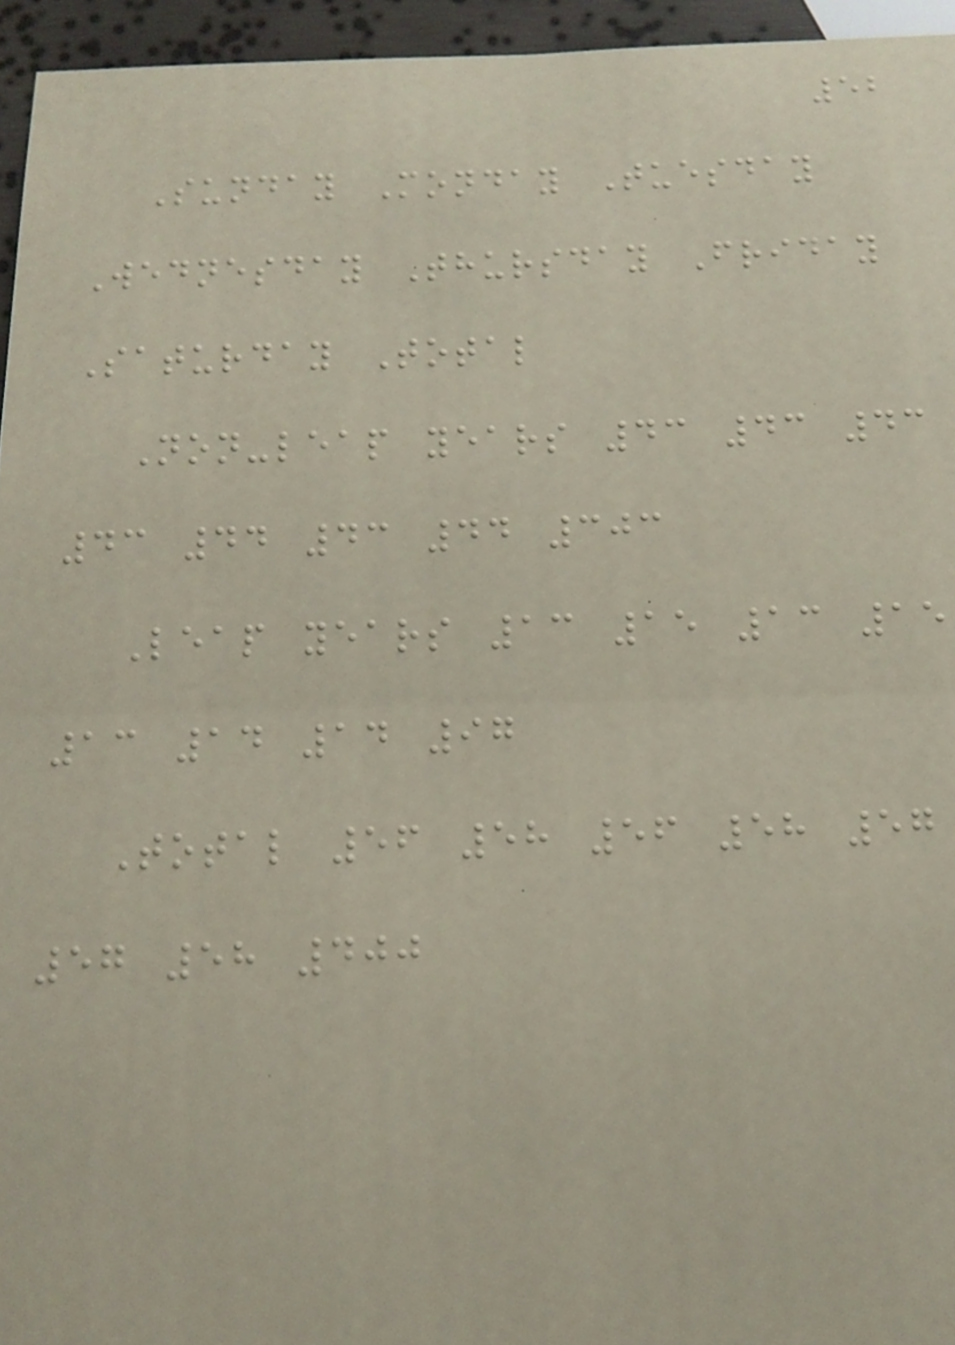52
Sunday Monday Tuesday
Wednesday Thursday Friday
Saturday Total
Non-leap years 43 43 43
43 44 43 44 303
Leap years 13 15 13 15
13 14 14 97
Total 56 58 56 58 57
57 58 400
